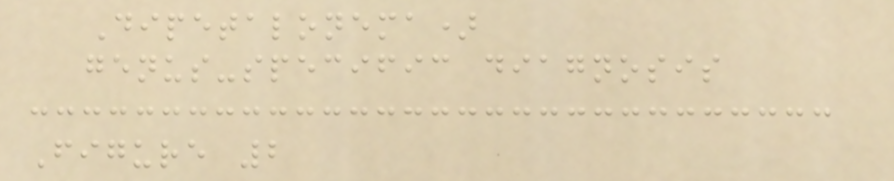Dipetalonema)
genus-specific diagnosis
Figure 2
